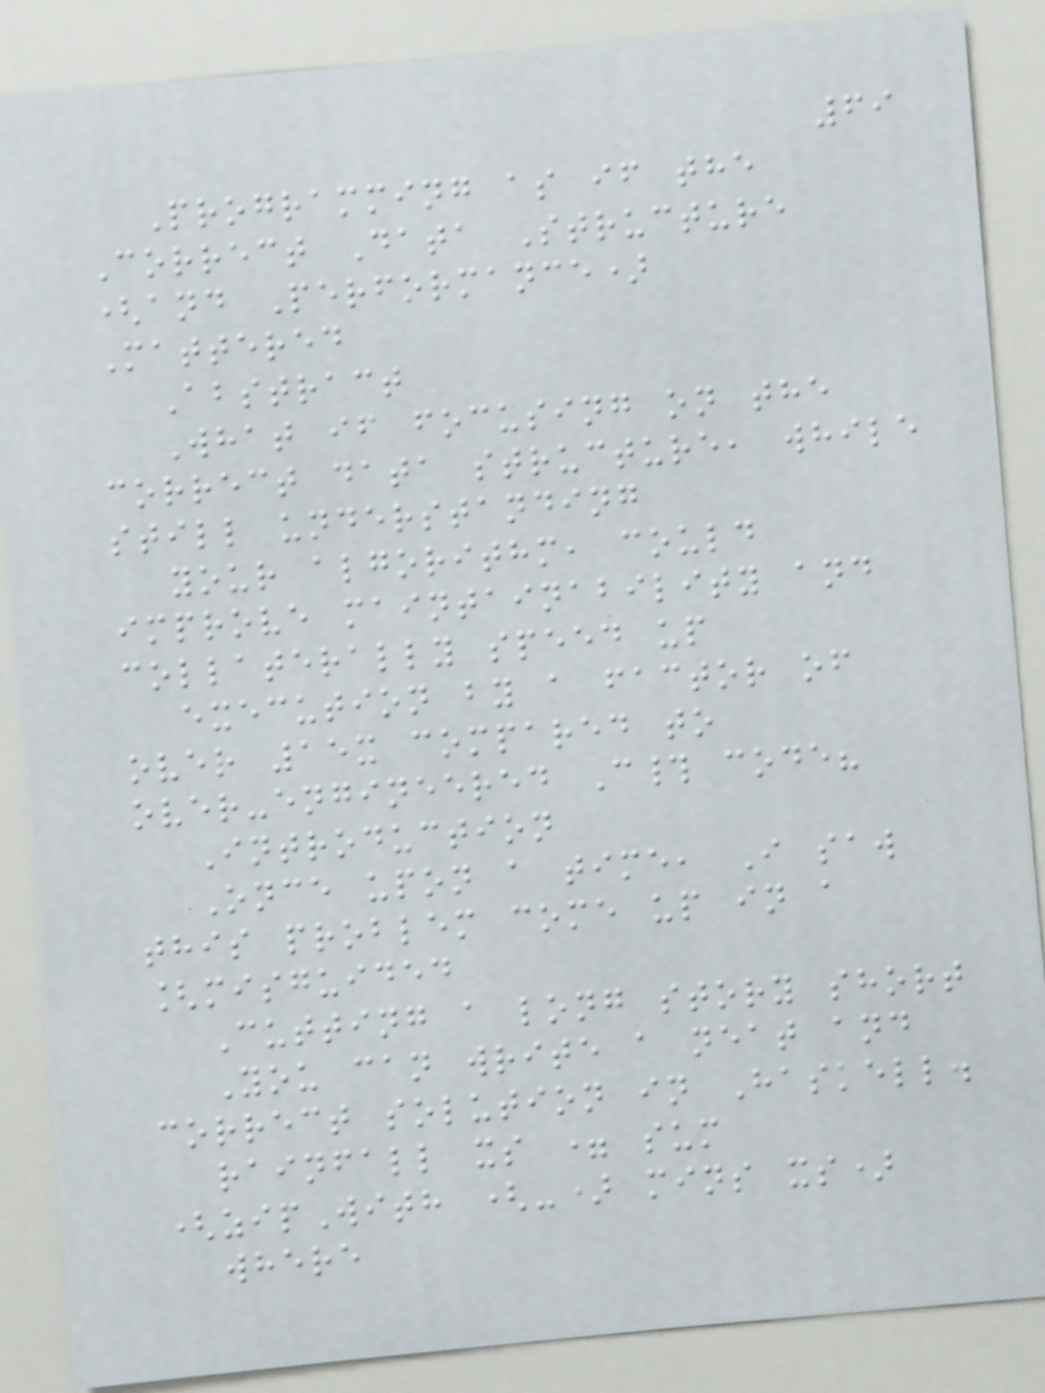69
Programming as if the
Correct Data Structure
(and Performance)
Mattered
Abstract
What if focusing on the
correct data structure, while
still understanding
your algorithm, could
improve maintainability and
collaterally speed up
execution by a factor of
over 15x compared to
over-engineered C# code?
Introduction
Once upon a time, I saw
this problem come up in a
[misguided
Cutting a long story short
You can write a neat and
correct solution in Haskell.
rainfall xs = sum
(zipWith (-) mins xs)
where
